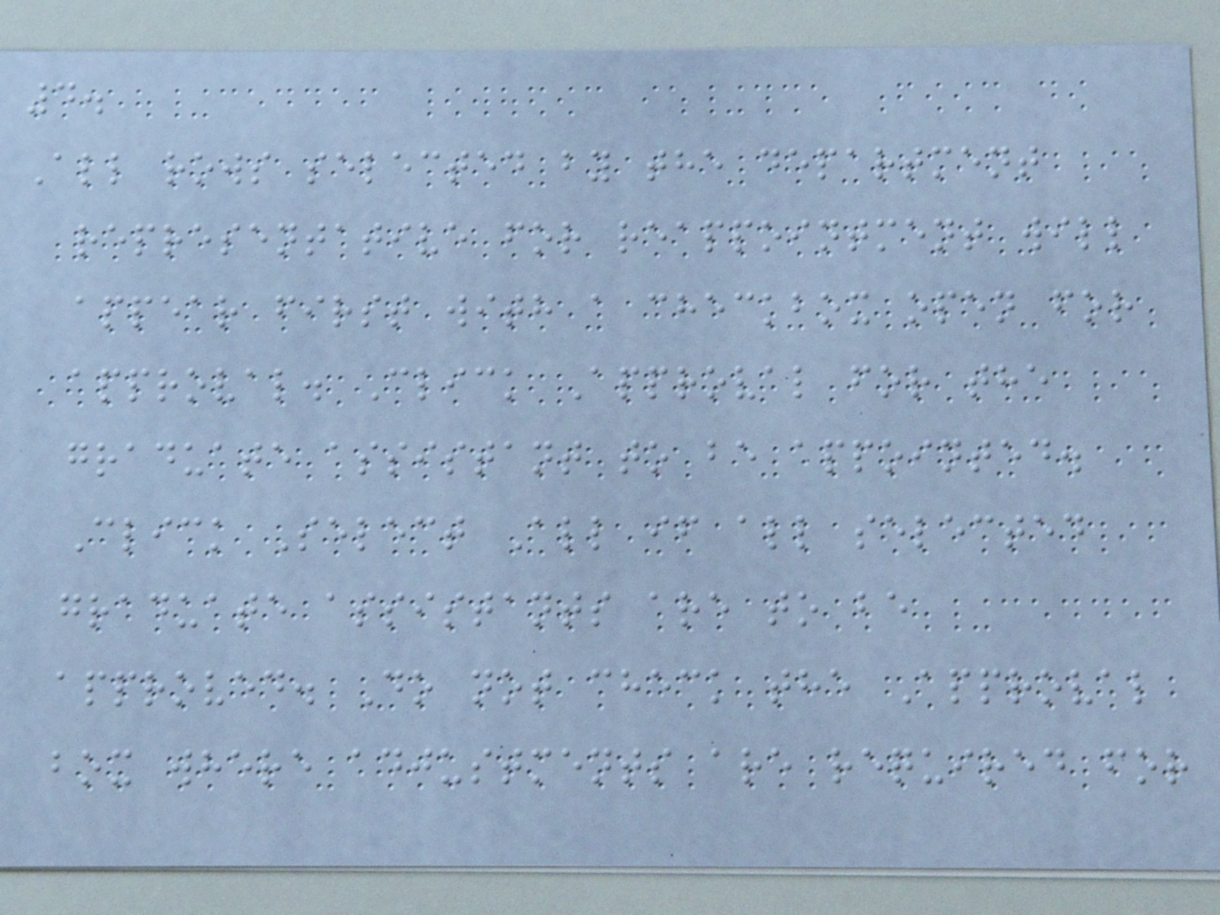4.
All rows selected by the department
representative for reappointment will
appear first with a checkbox open for
approval. Click Approval for the
graduate assistant to be appointed.
Click Select All if all selected
graduate assistants are to be
approved. Do not check the Approval
box where adjustments are required for
